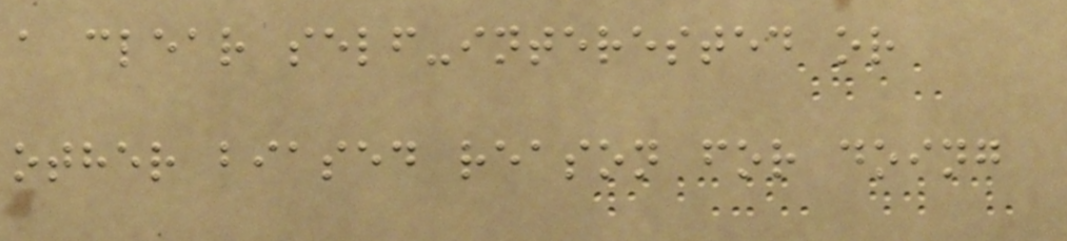a clear self-interested or
other biased reason for doing
